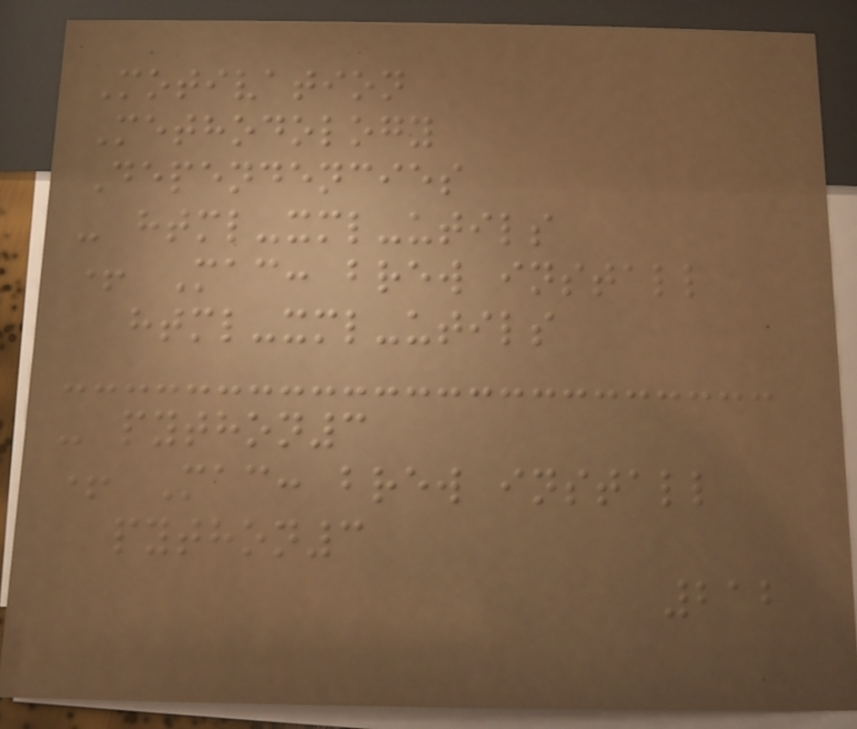Motivation
Methodology
Dependencies
- html-xml-utils
+ Mac: brew install
html-xml-utils
- python3
+ Mac: brew install
python3
212
